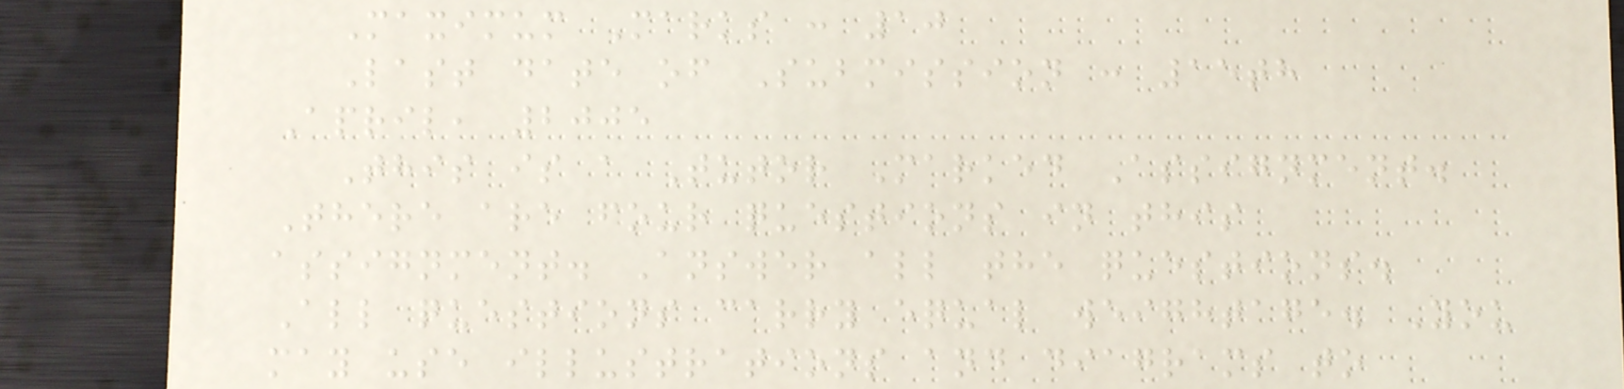Maximum Marks : 10
Last date of Submission : 15th
April, 2005
This is a Tutor Marked Assignment.
There are four questions in this
assignment. Answer all the questions.
All questions carry equal weightage. You
may use illustrations and diagrams to
